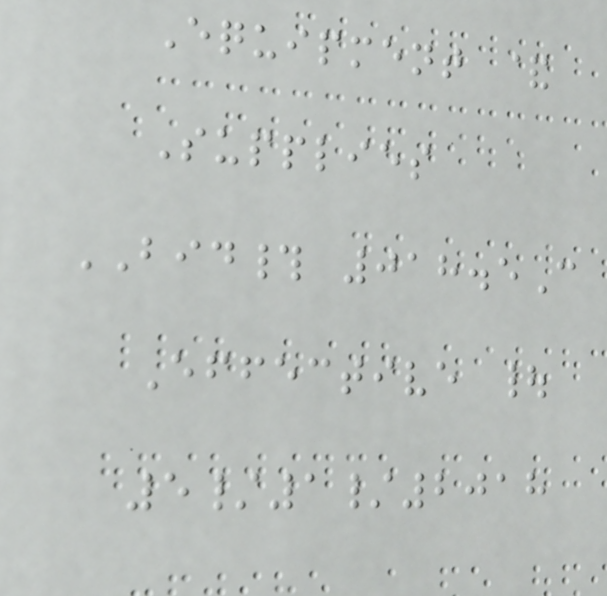Equipment &
Supplies
BID# 018.5C
Effective |
5/1/2018
